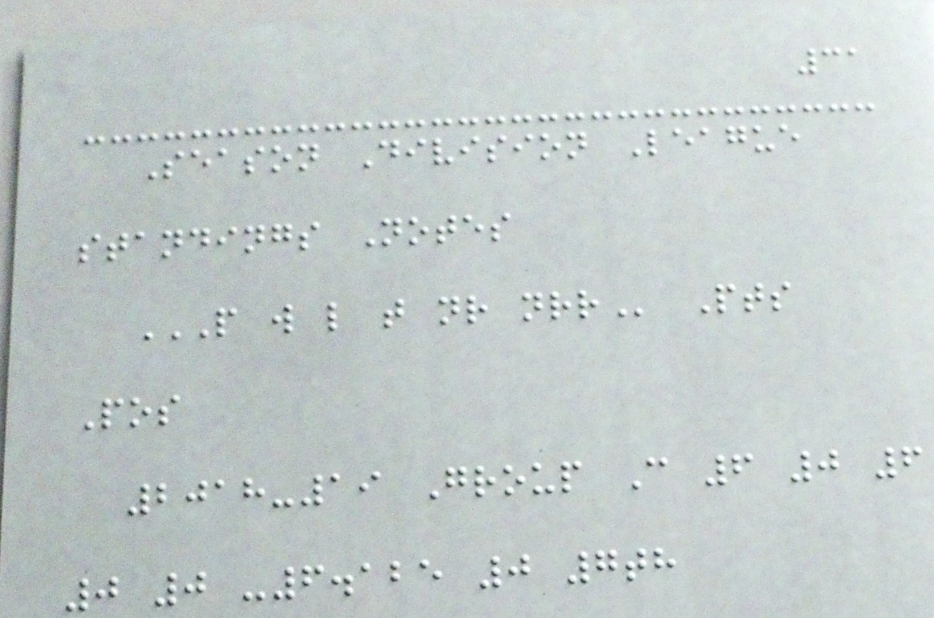31
Season Division League
standings Notes
P W L T NR NRR Pts
Pos
2018-19 Group C 6 0 6
0 0 -6.125 0 7th
